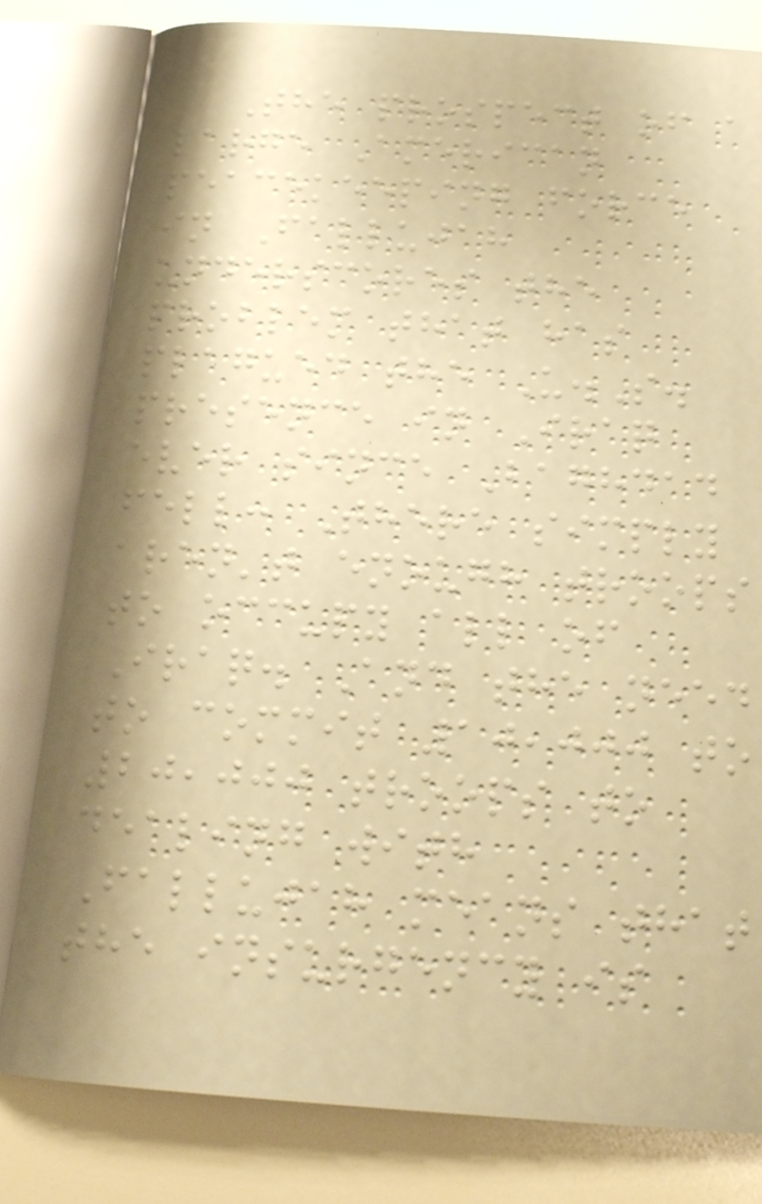The prospect of a
large American
peacekeeping force
in Fallujah
underscores the
problem that has
plagued the U.S.
presence in Iraq
ever since Baghdad
fell: There simply
aren't enough troops
to occupy all of
Iraq. And the need
to commit 10,000 to
20,000 troops to
dealing with
Fallujah means that
the insurgency is
